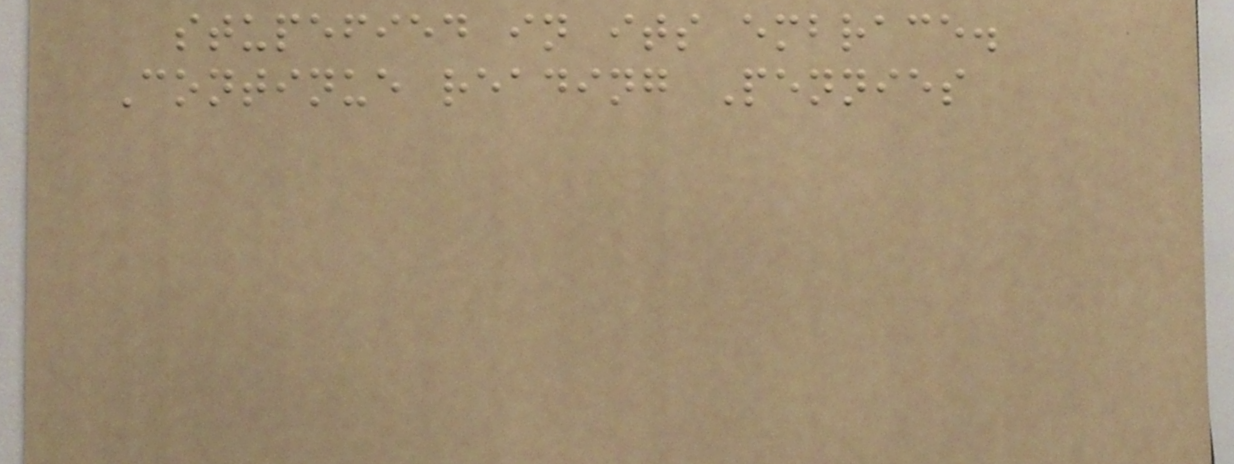stupefied in its embrace.
Continue reading Pennies
